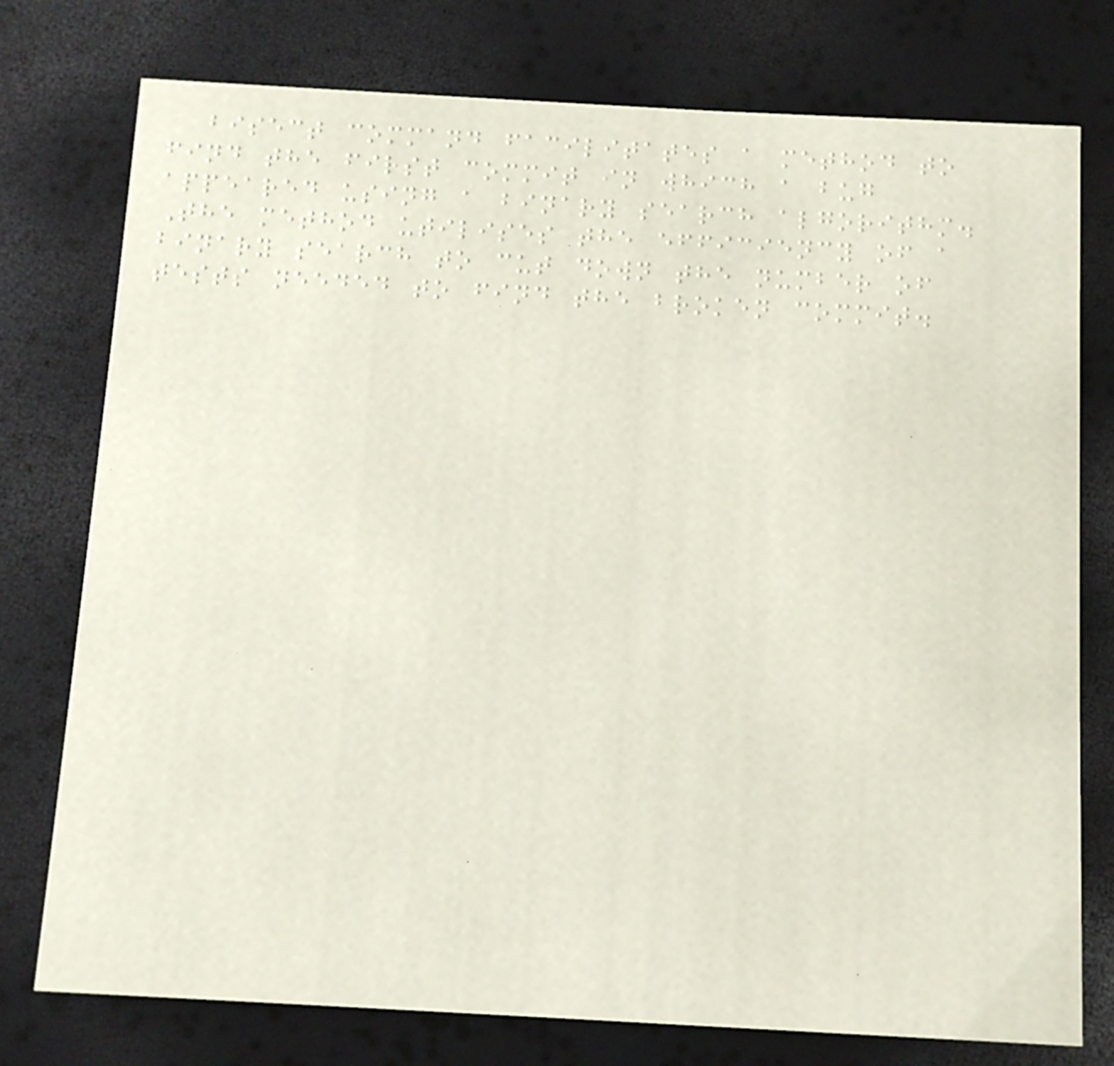bisect command facilitates a method to
find the first commit in which a bug
appeared using a binary search algorithm.
The method utilises the efficiency of a
binary search to cut down the number of
tests needed to find the broken commit.
